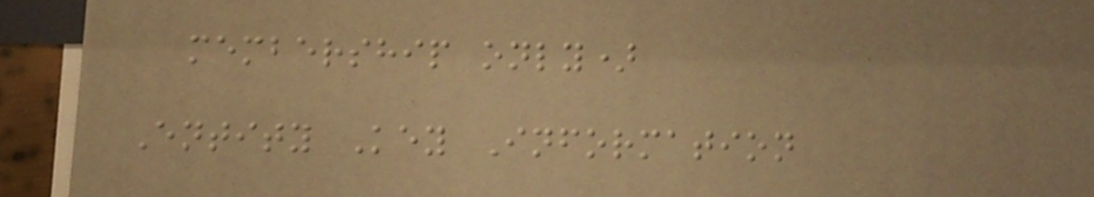membership only)
Entity Key Information
